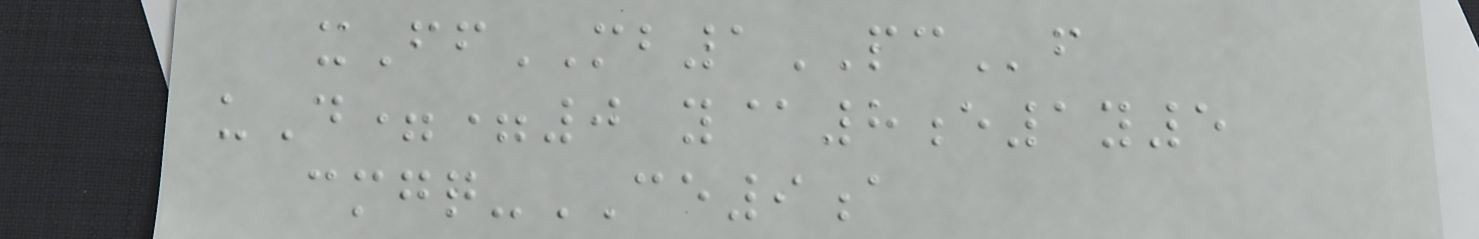xFfMB1PCf
uD==0 y@8e1y5
cmgq-CE9a
